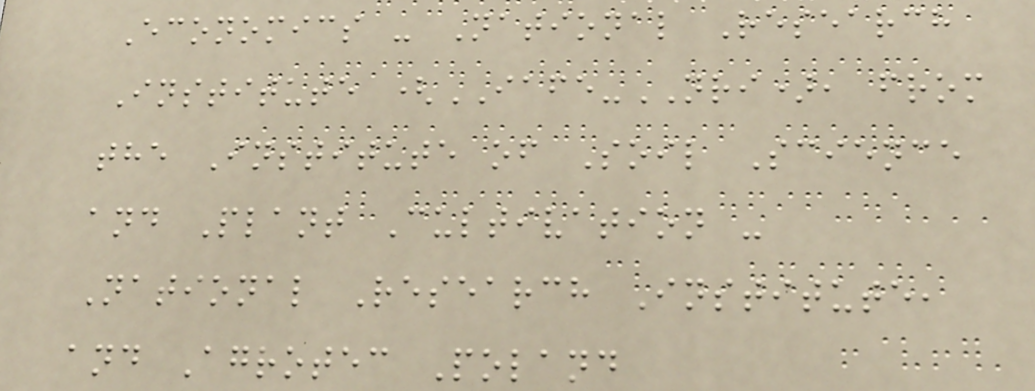Economics - National Research
Institute (IAFE-NRI), from
the Institute of Soil Science
and Plant Cultivation -
National Research Institute,
and Agrotec Poland
